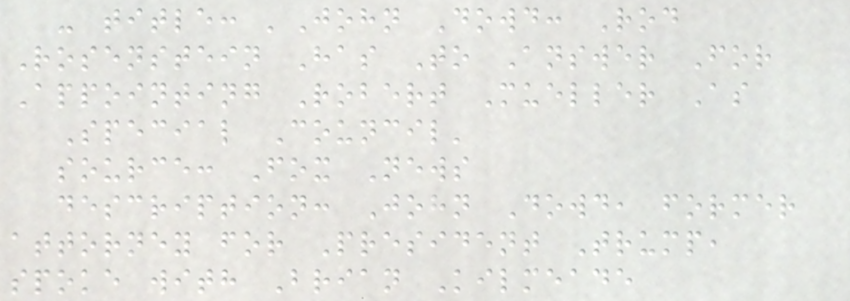- title: 'John Dowd: Rod
Rosenstein Has To Answer For
Appointing Robert Mueller As
Special Council'
source: Fox News
description: John Dowd, former
attorney for President Trump,
spoke with Brian Kilmeade
